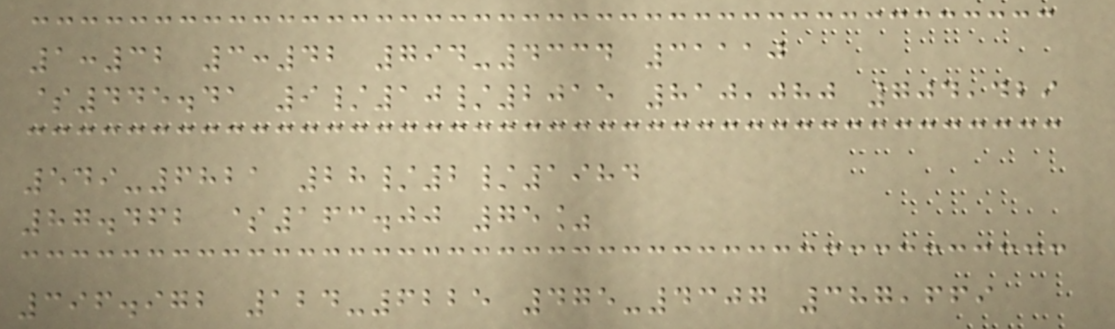1:32 3:42 794-4334 31110
$445.41 9/10/2015 810,080 704,429
549-6821 28/2/1984
87.462 $163.00 75%
396.972 124-6225 475-4307 387,669
